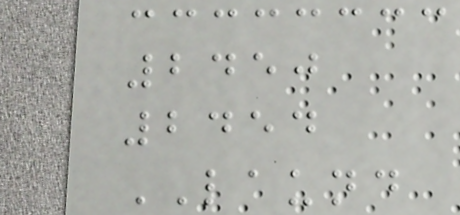2450
2454
LAUND
